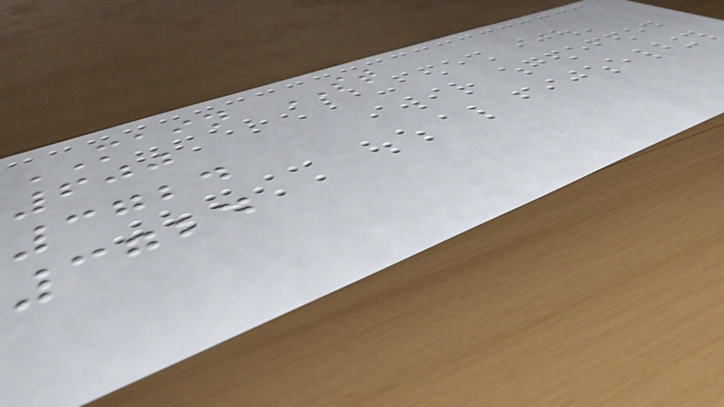MAIN ST
600
3724
3724
